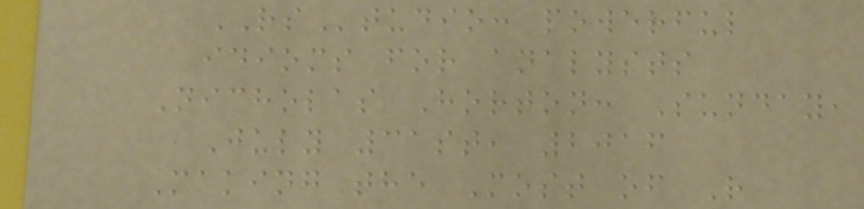RStudio: powerful
idioms for analysts
Nicholas Horton: Sunday,
July 31st, 2016
Making the Most of R
